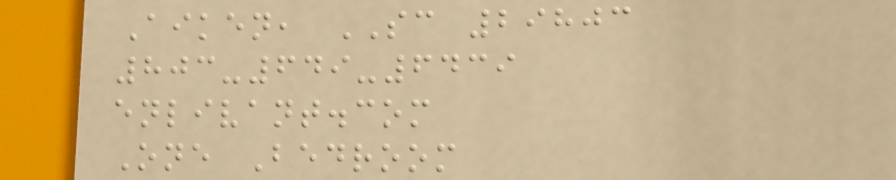Aiken, SC 29803
803-649-6439
enlivant.com
One Bedroom
